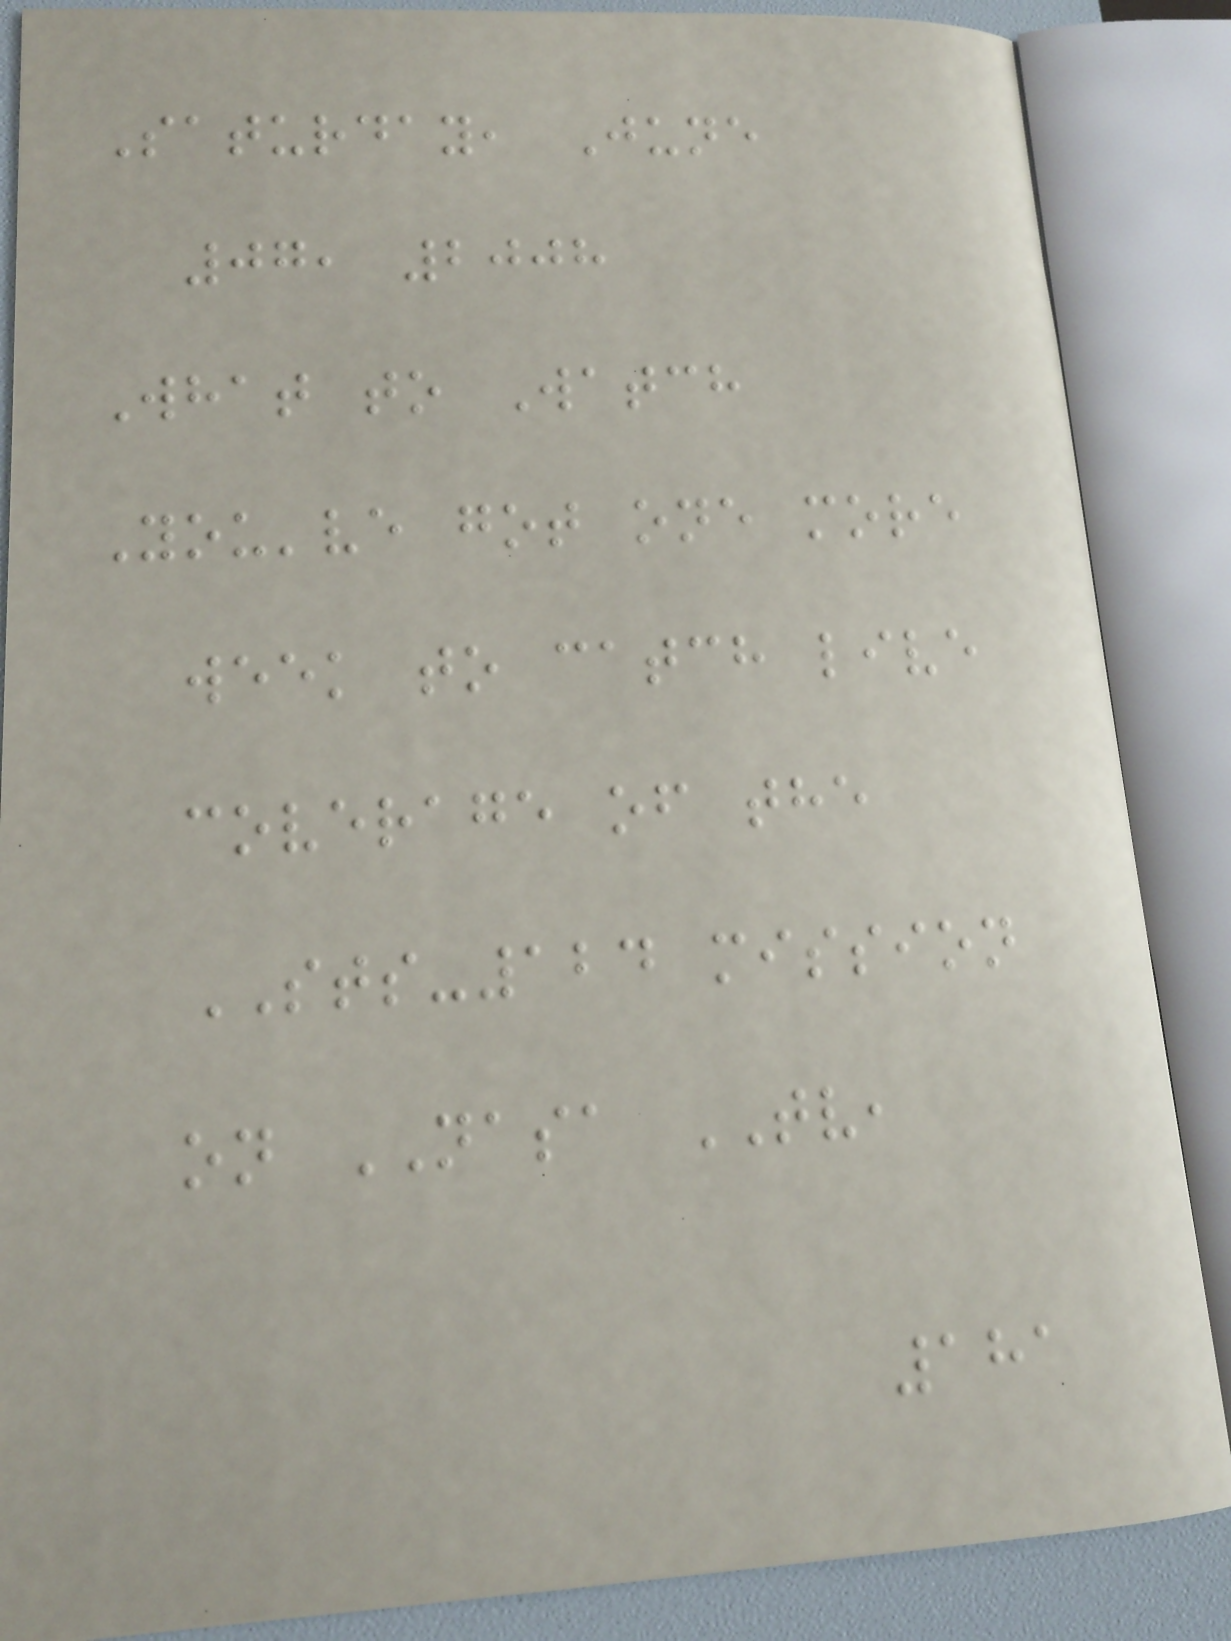Saturday, June
07, 2008
What to Watch
You've got one more
week to catch live
coverage of the
STS-124 mission
on NASA TV,
181
